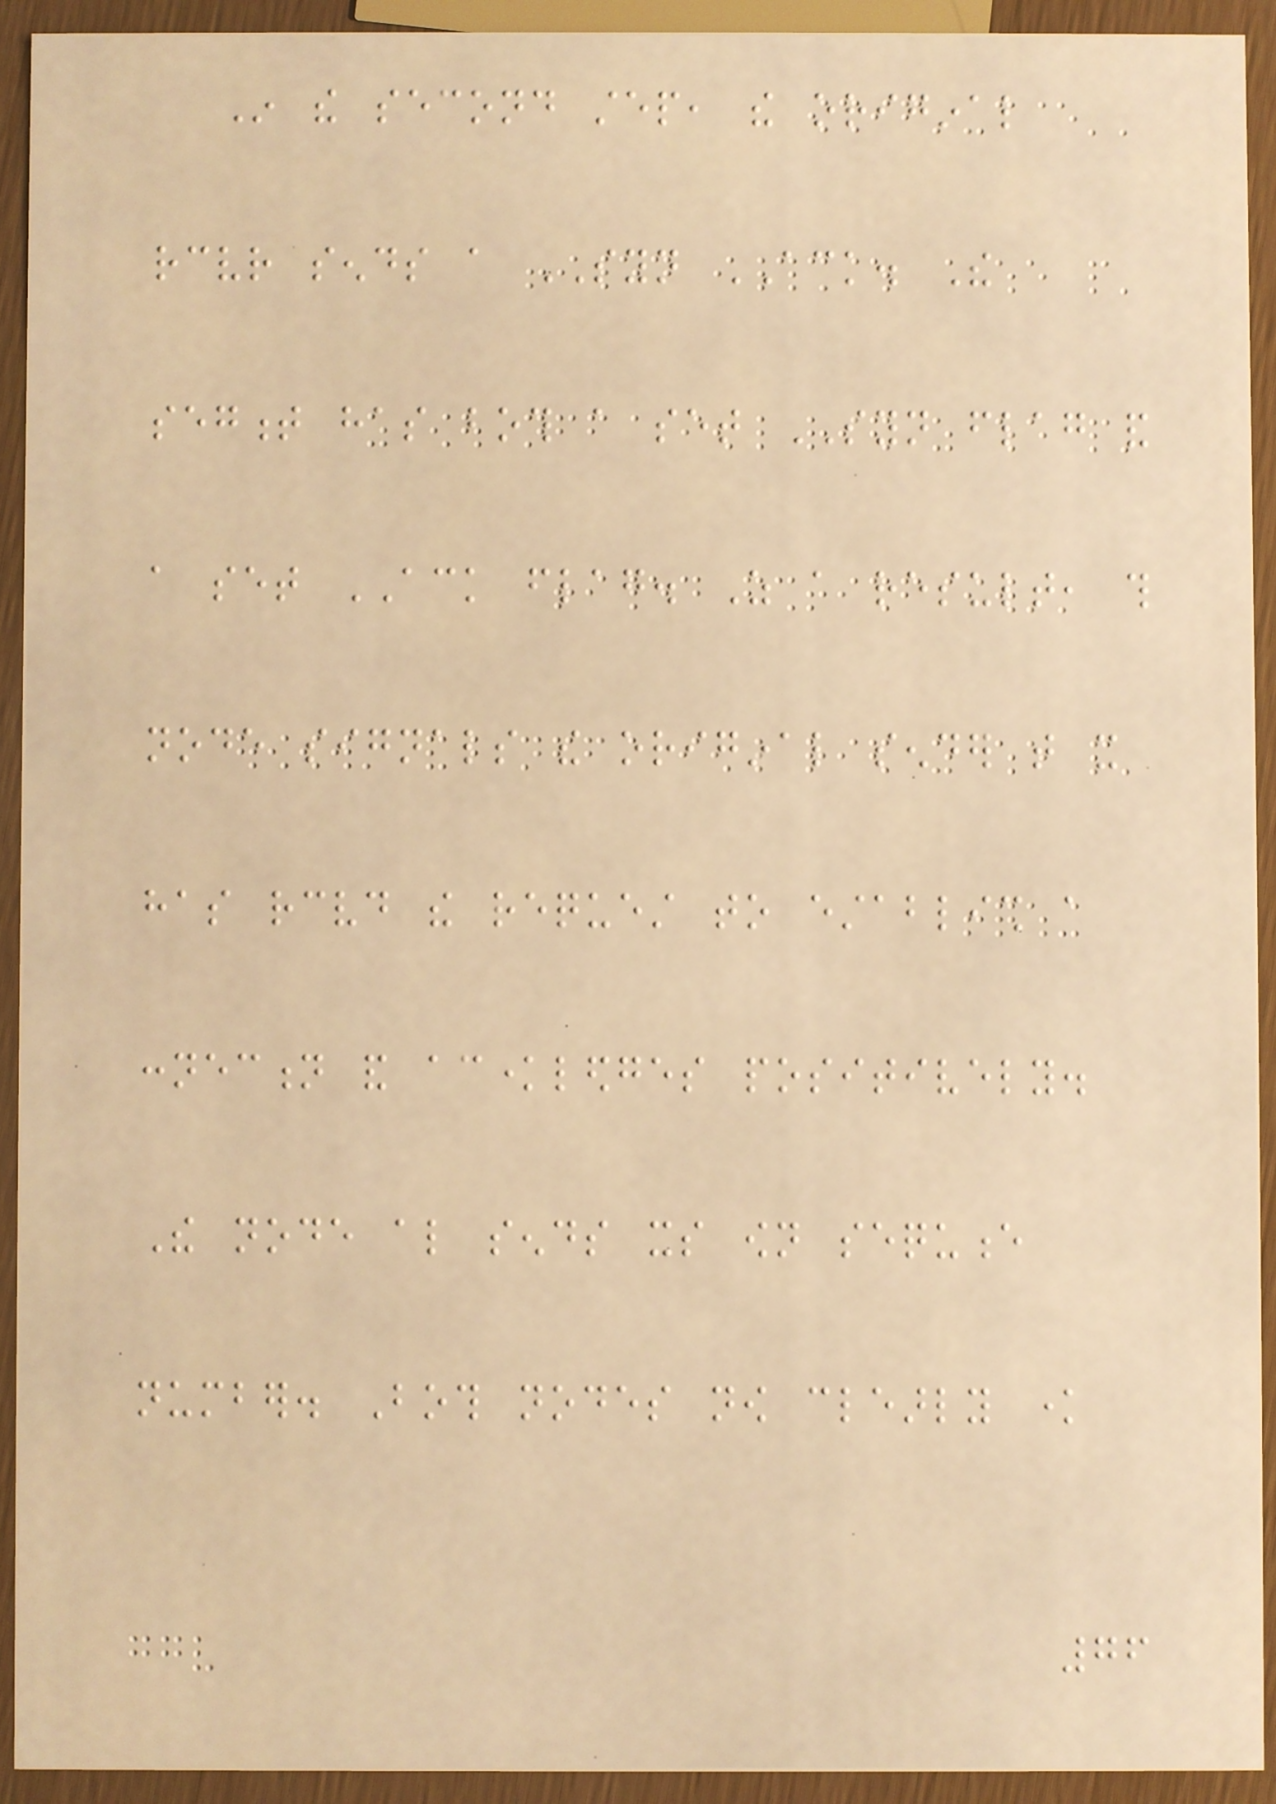In the second step, the original
receiver sends a SYN ACK. The
segment has both a set SYN flag and
a set ACK flag. As a result, this
node signals the original sender that it
has received the request to establish a
connection and acknowledges positively.
The node also sends its own sequence
number. Both nodes now clearly know
76
